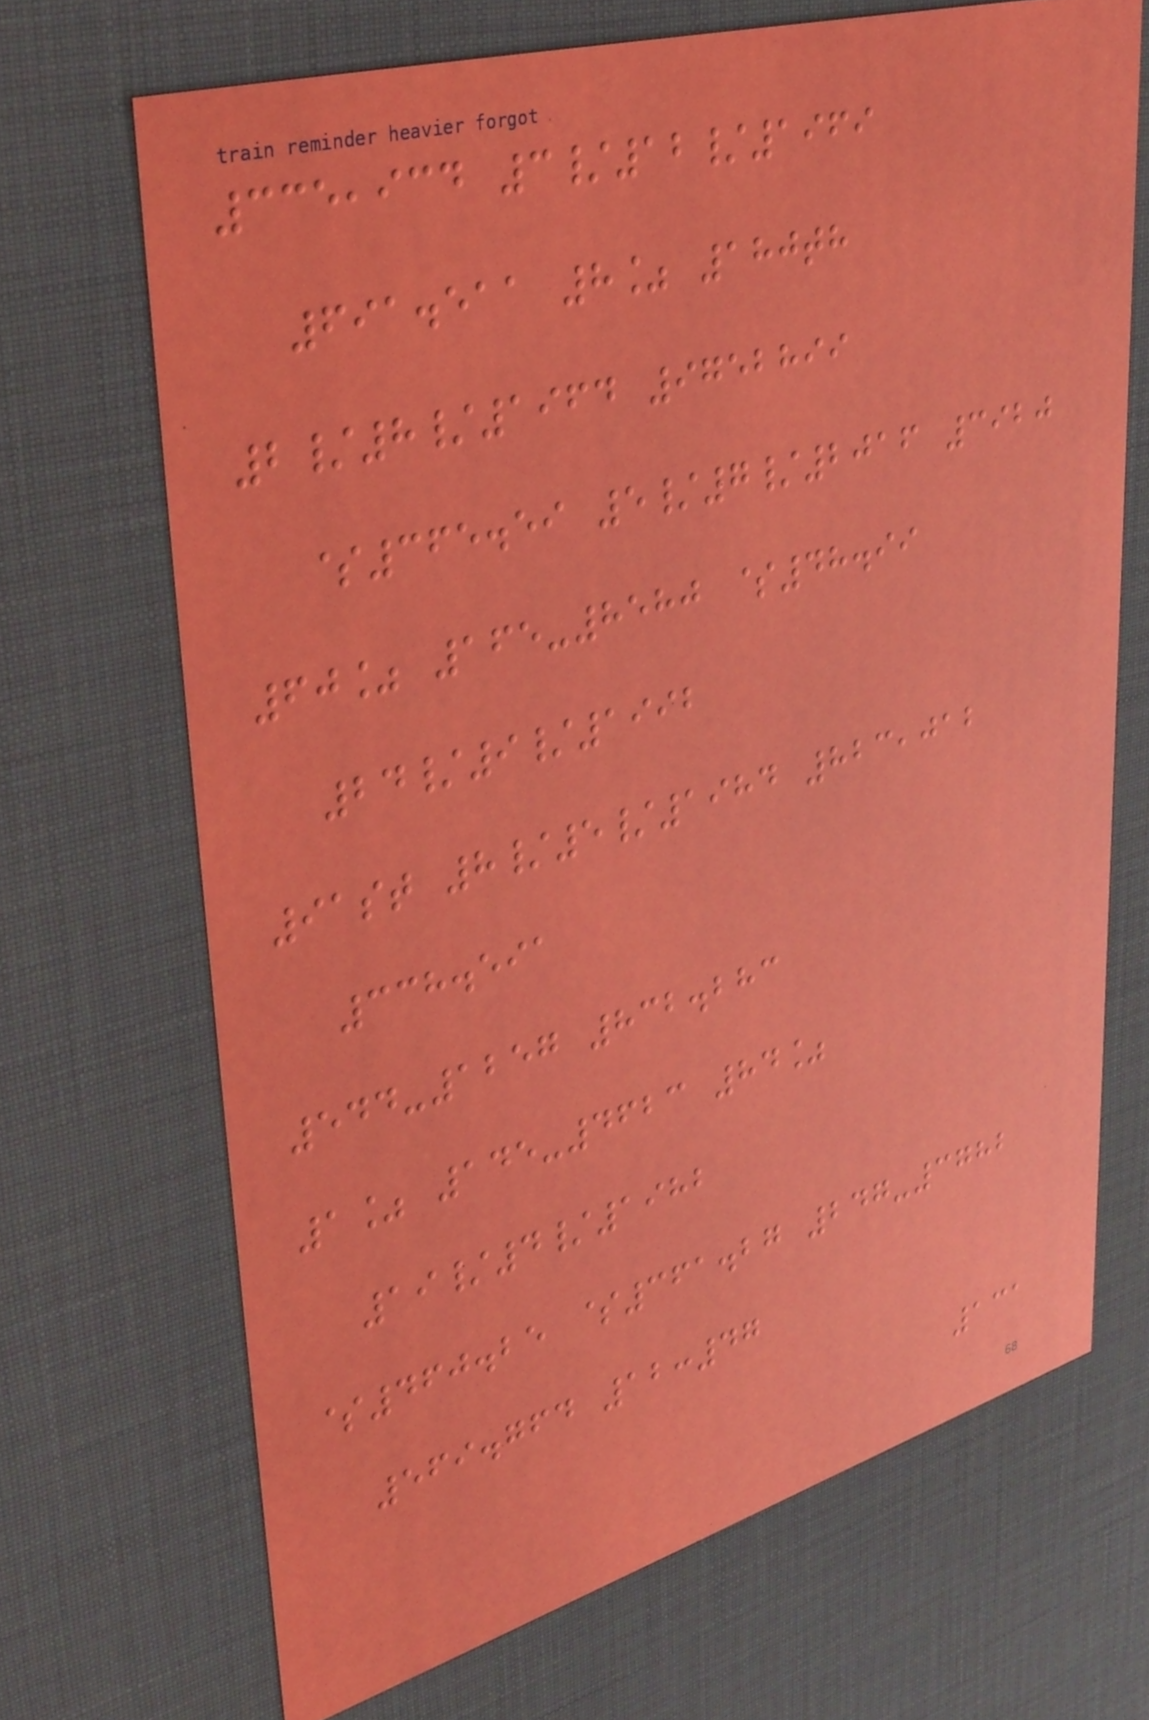335,934 3/12/1969
691.511 8% 180th
2/8/1964 9752899
$365.59 5/7/2016 3920
60% 165-8580 $48.99
24/9/1992
91st 8/5/1984 823,012
338.591
544-1257 832.283
1% 145-4623 84%
19/4/1982
$460.25 $361.27 247-3782
569.764 12:47
131
